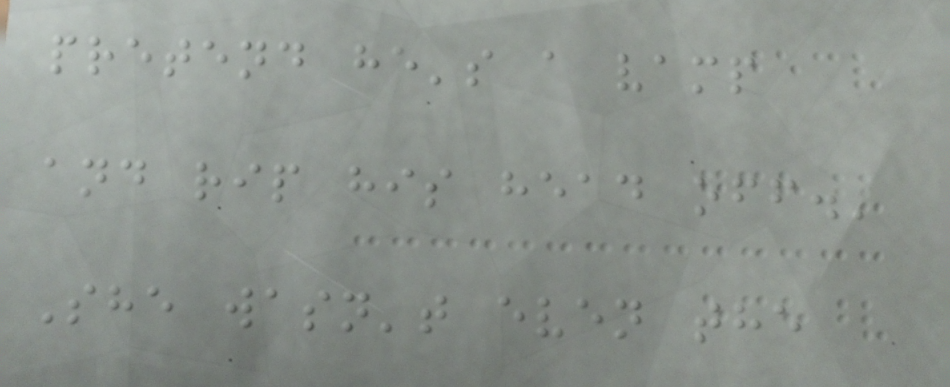pretend he's a vamp
and rip his head off.'
She wasn't even the
